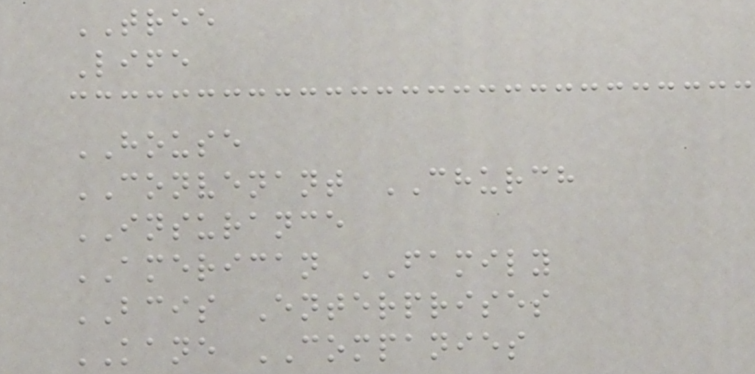TREE
Life
HOUSE
CONVENANT CHURCH
INSURANCE
AMERICAN FAMILY
BCIS Enterprises
KANE COMPANIES
